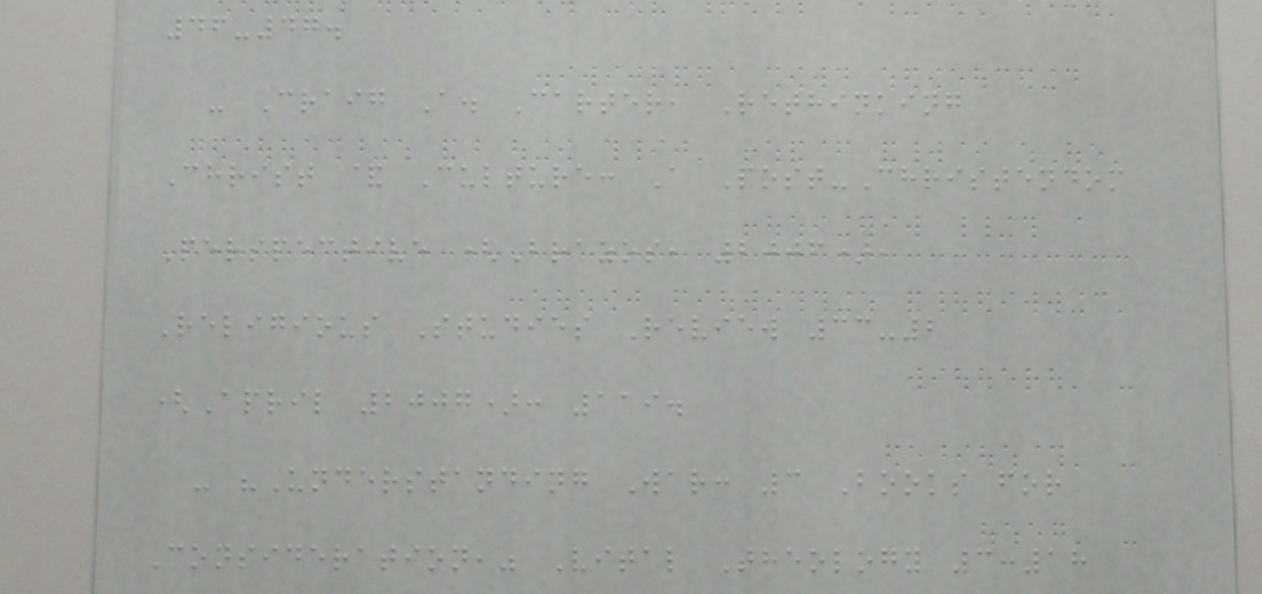46-47.
- Craig A. Carter, Rethinking
Christ & Culture: A Post-Christendom
Perspective (Brazos, 2006),
Religious Studies Review 33-2
(April 2007): 119.
- "Understanding War: 3 Books for
Consideration," Vital Theology 3:18
